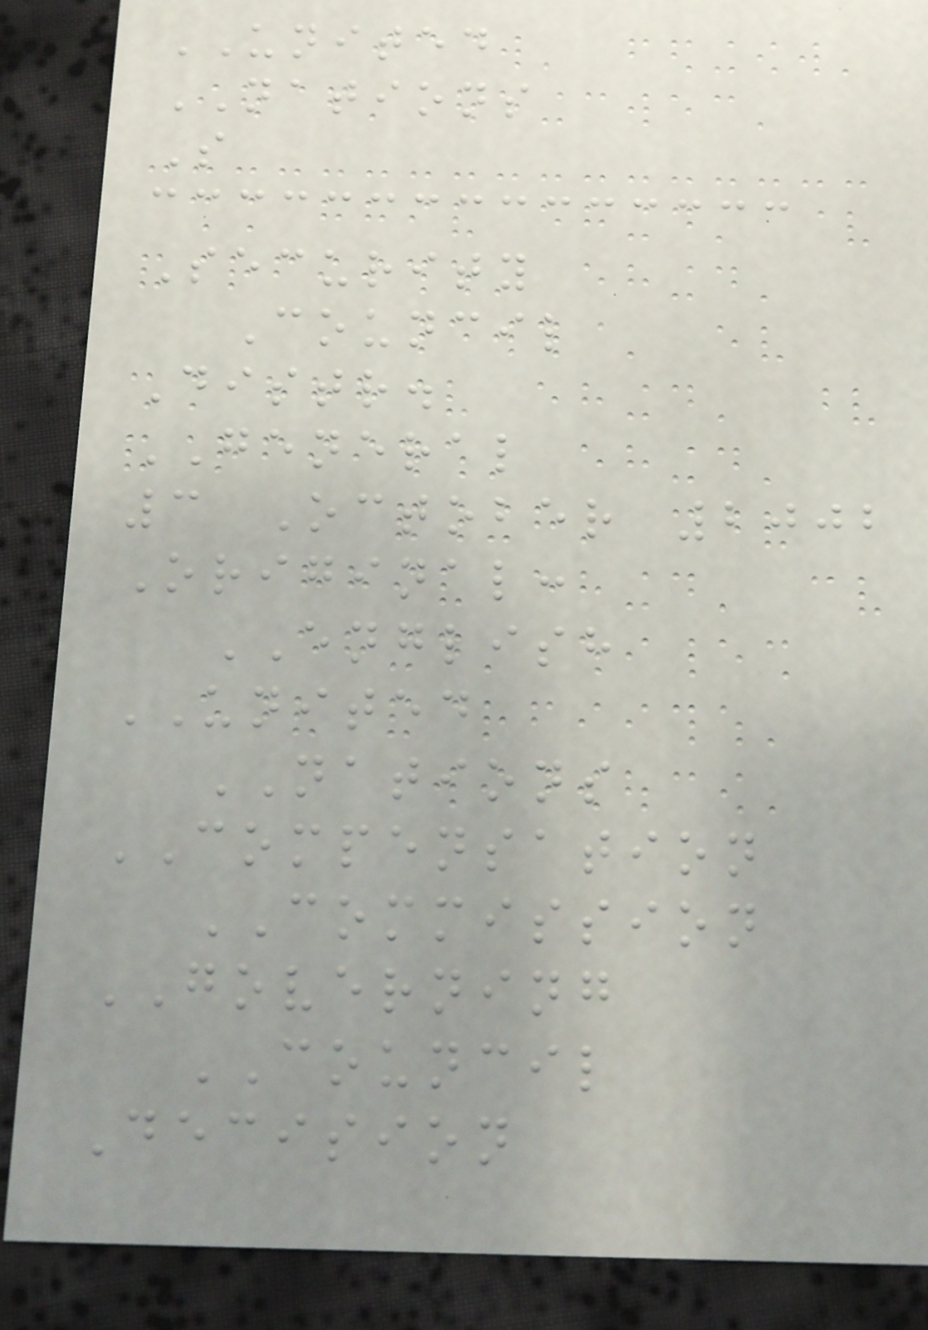UNITED
NATIONS
S
Security
Council
Distr.
GENERAL
3 October 2002
Original:
ENGLISH
UNITED
NATIONS
COMPENSATION
COMMISSION
GOVERNING
COUNCIL
Decision
